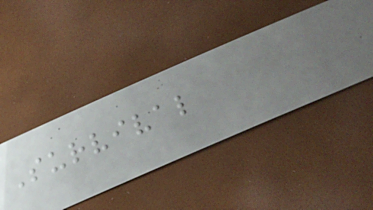Survival
